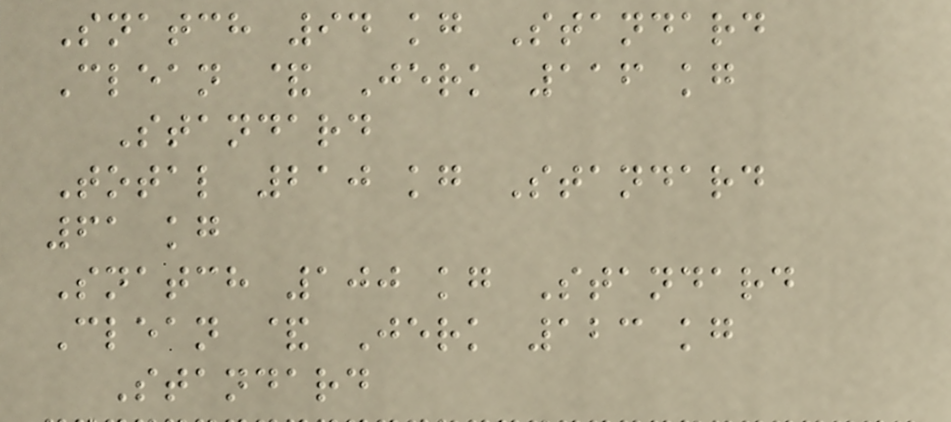Snatch 94 kg Standard
Clean & Jerk 116 kg
Standard
Total 210 kg Standard
61 kg
Snatch 100 kg Standard
Clean & Jerk 123 kg
Standard
